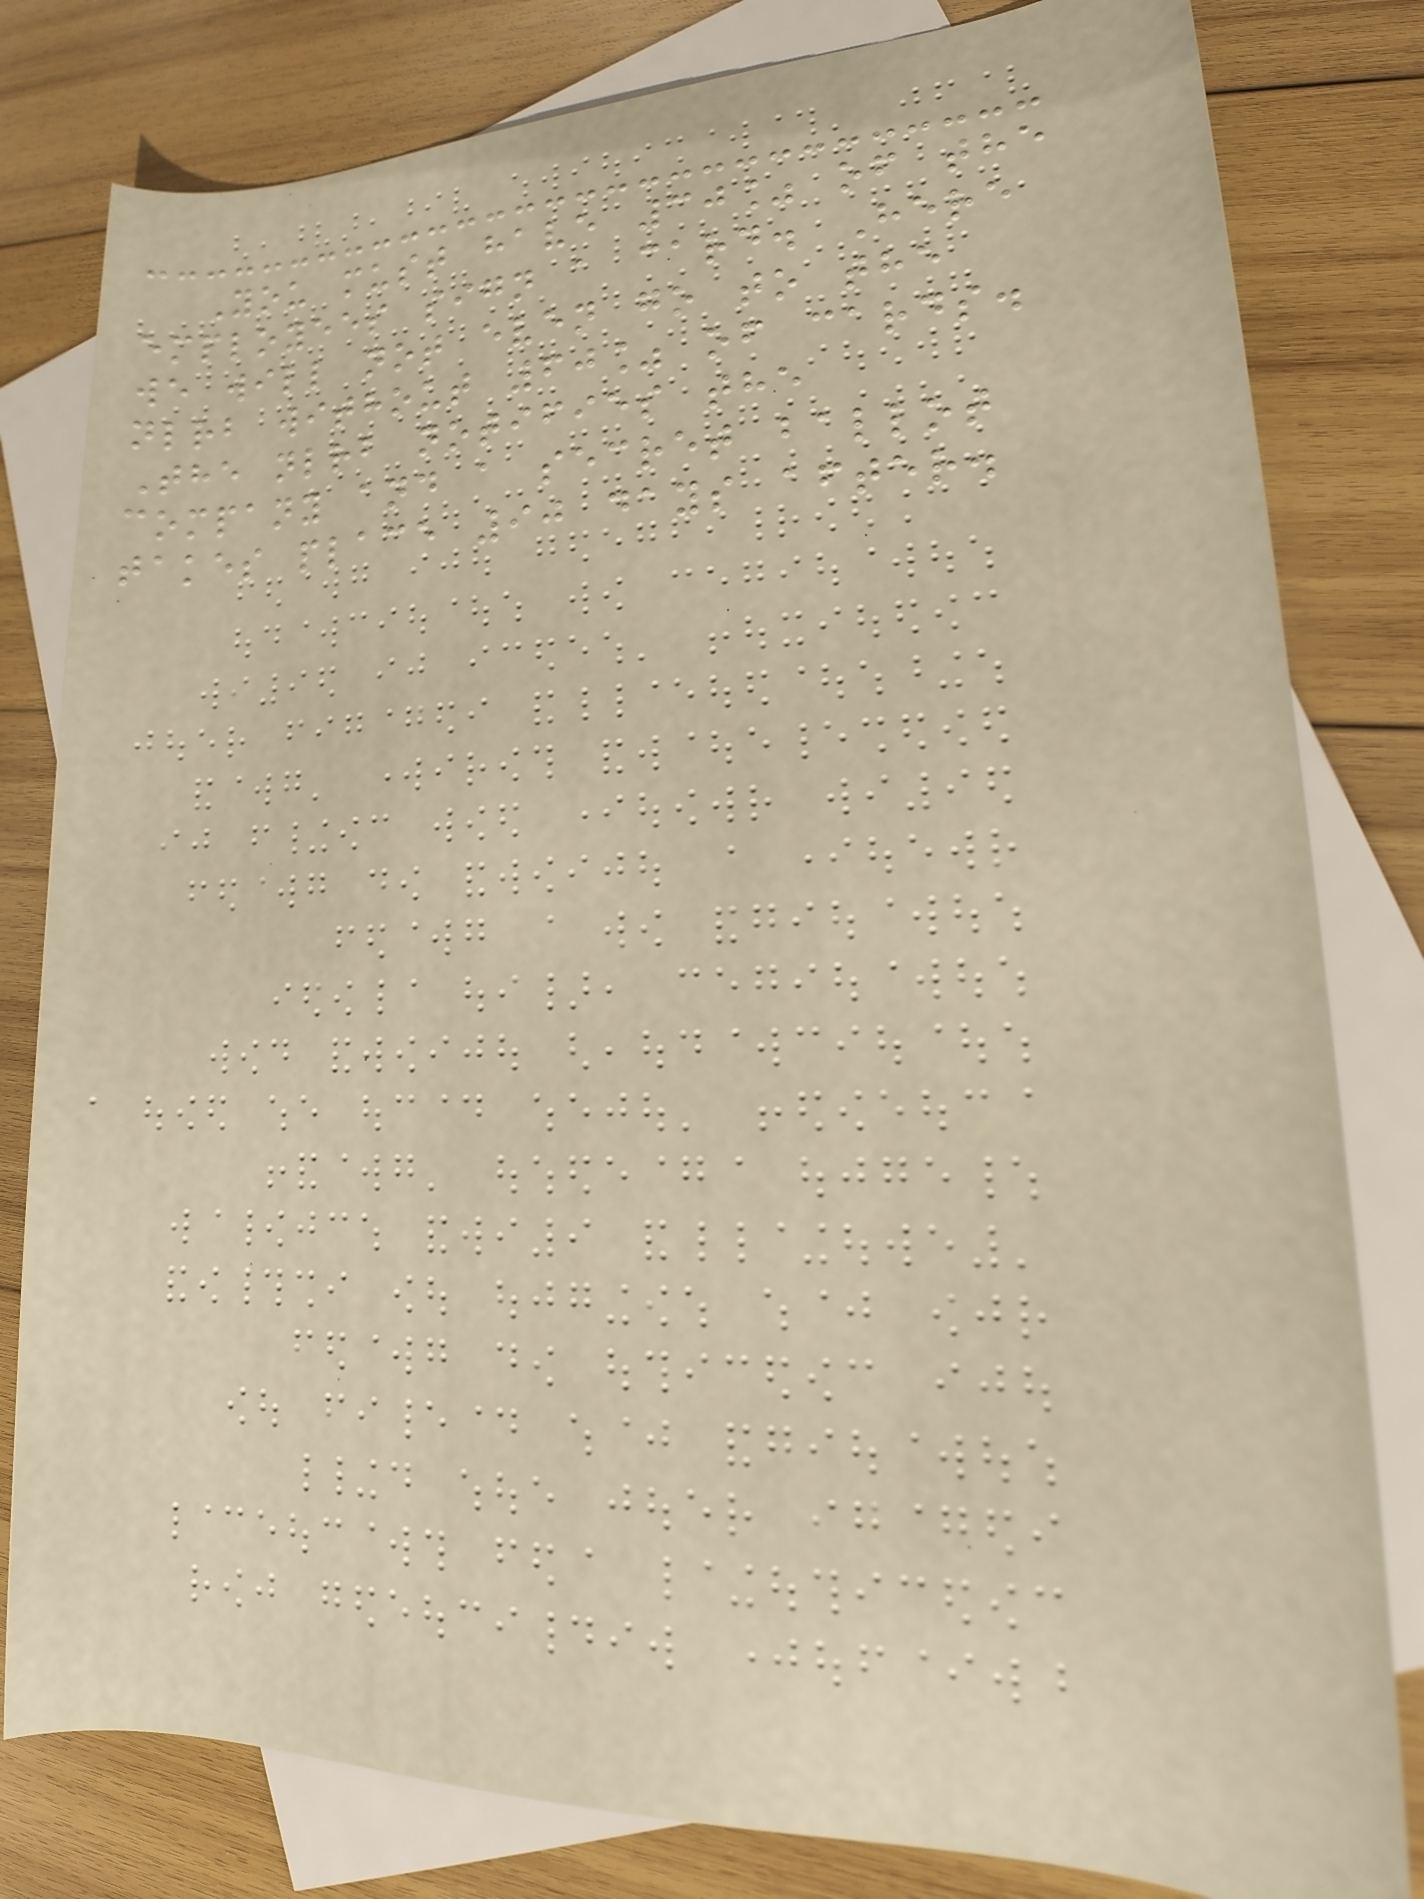You must have 30% of the
employees sign a card. Here
we will not even go to the
nlrb without 60% of cards.
The nlrb notifies the
company and a secret ballot
takes place 90 days after.
